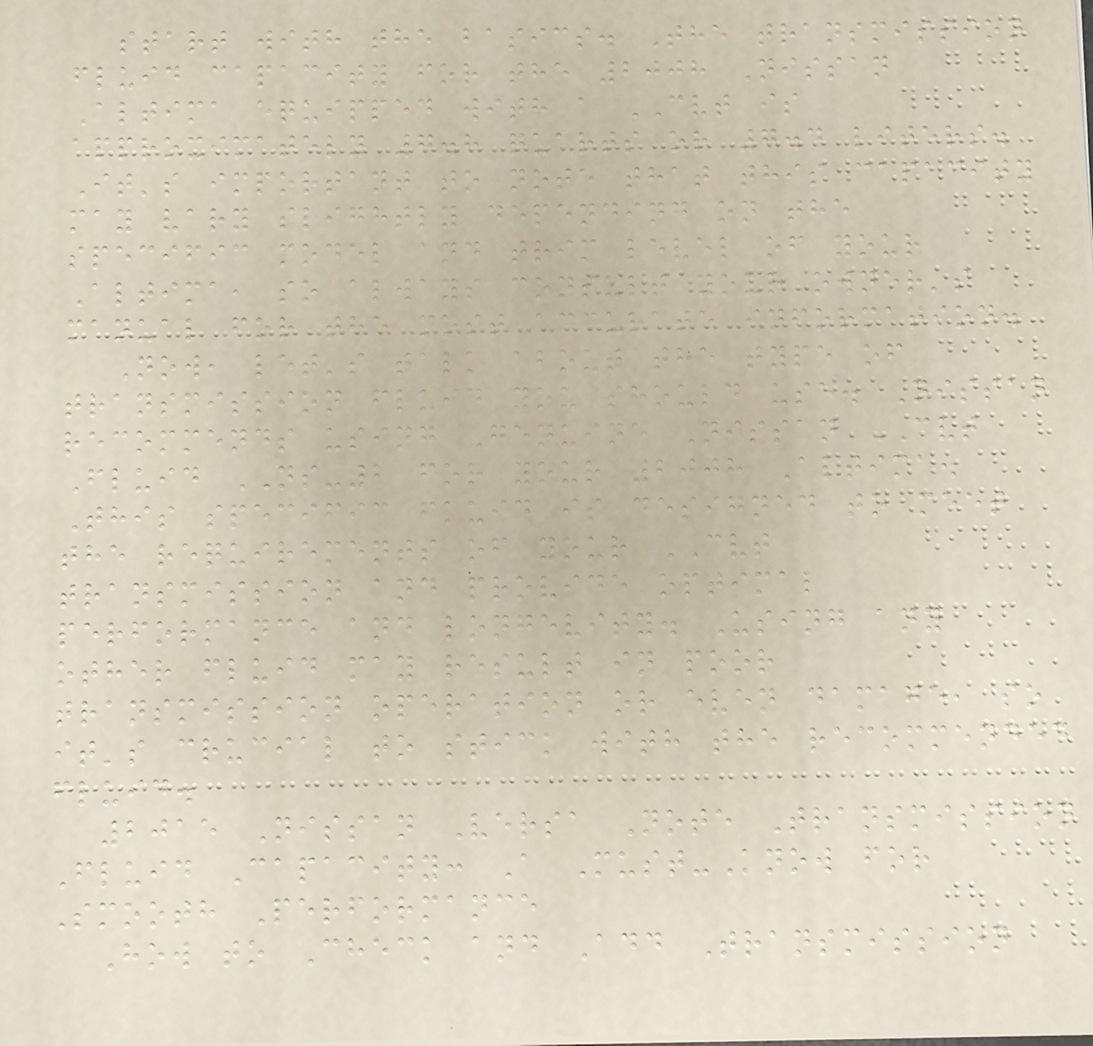start with the basics. The transmission
fluid capacity for the 2008 Nissan
Altima equipped with a CVT is
approximately 7.8 quarts or 7.4 liters.
It's important to note that this capacity
may vary slightly depending on the
specific model and trim level of your
Altima, so always consult your owner's
manual for the most accurate information.
Now, let's talk about the type of
transmission fluid you should use. Nissan
recommends using Genuine Nissan CVT
Fluid NS-2 for your 2008 Altima.
This specific fluid is designed to meet
the requirements of your CVT
transmission and provide optimal
performance and longevity. Using any
other fluid may result in poor
transmission operation or even damage, so
it's crucial to stick with the recommended
fluid.
2015 Nissan Versa Note Transmission
Fluid Capacity: A Must-Know for
Smooth Performance
How to Check and Add Transmission
